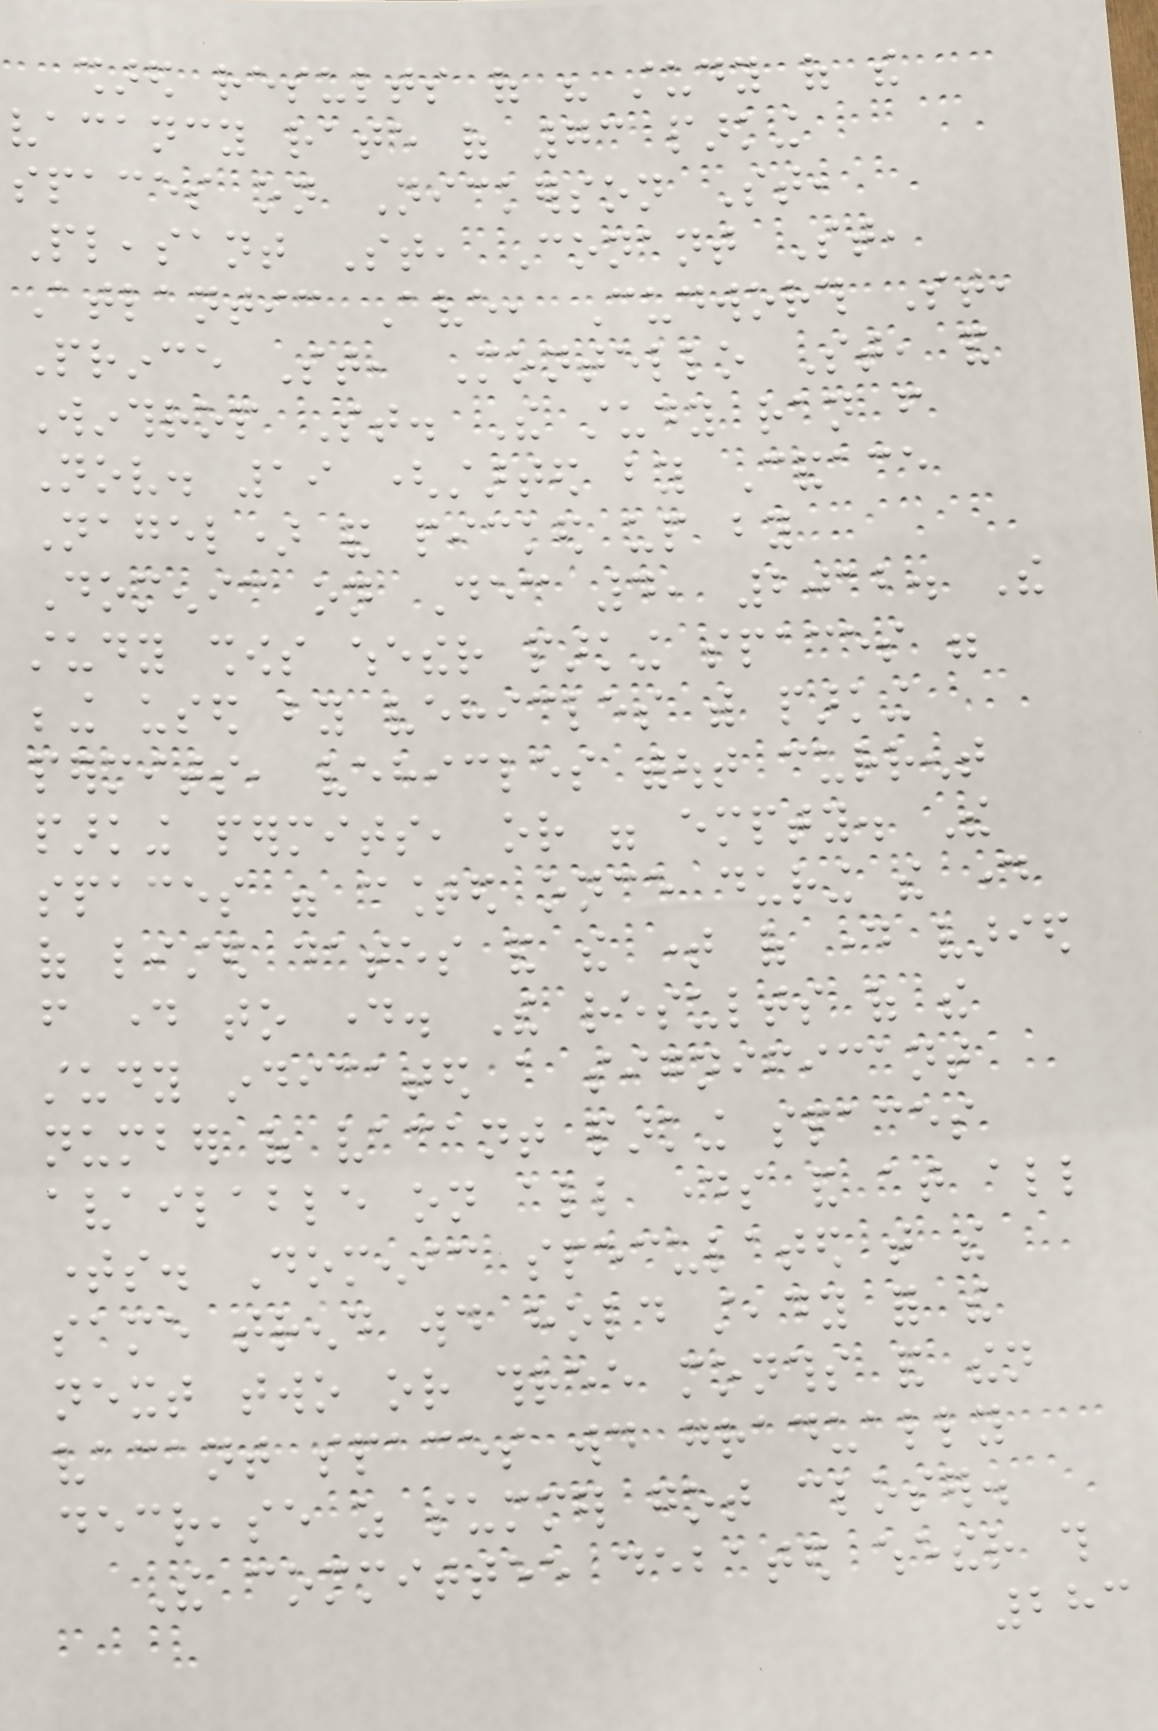shared results of his study of the
vacancy rate of 73 parking
spaces on Nickerson St,
Pleasant St, Conant St,
Atlantic Ave, Cudworth St,
Prince St, Montello St, and
Winthrop St. The study ran from
Nov. 19 (started by Candace
Nagel) and picked up by
Domenic on Dec 4, 2012. The
study shows whether parking spaces were
being used by vehicles with parking
permits, vehicles without current
parking permits, or were empty. The
spaces were counted once during the day
of listed dates and the time of day varied
from day to day. The results of the
study indicated a significant
number of vacant parking spaces
available on all days and at all
times. Domenic speculated that the
same trend would hold steady for the
next two or three months and then
vacant spaces would gradually
decrease as summer got closer.
The committee debated whether this
283
